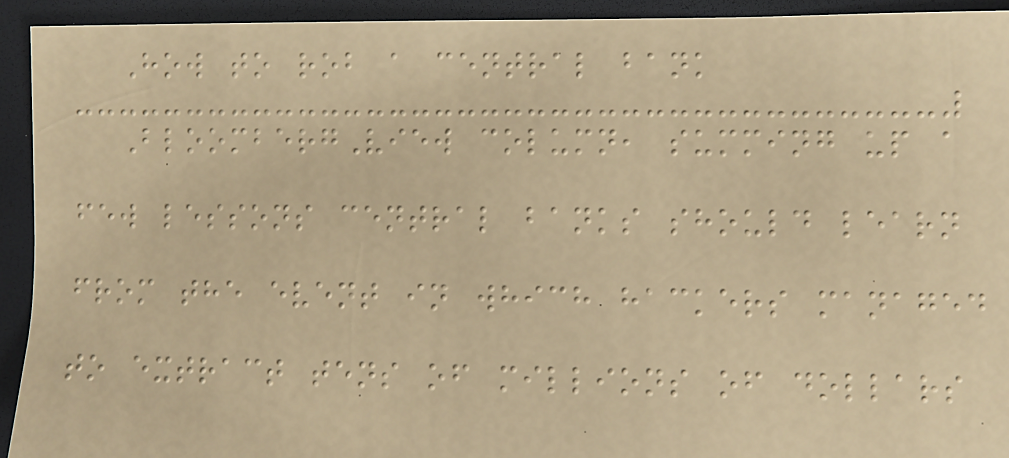How to rob a central bank
BloombergView column, summing up a
few lessons central banks should learn
from the event in which hackers managed
to extract tens of millions of dollars
